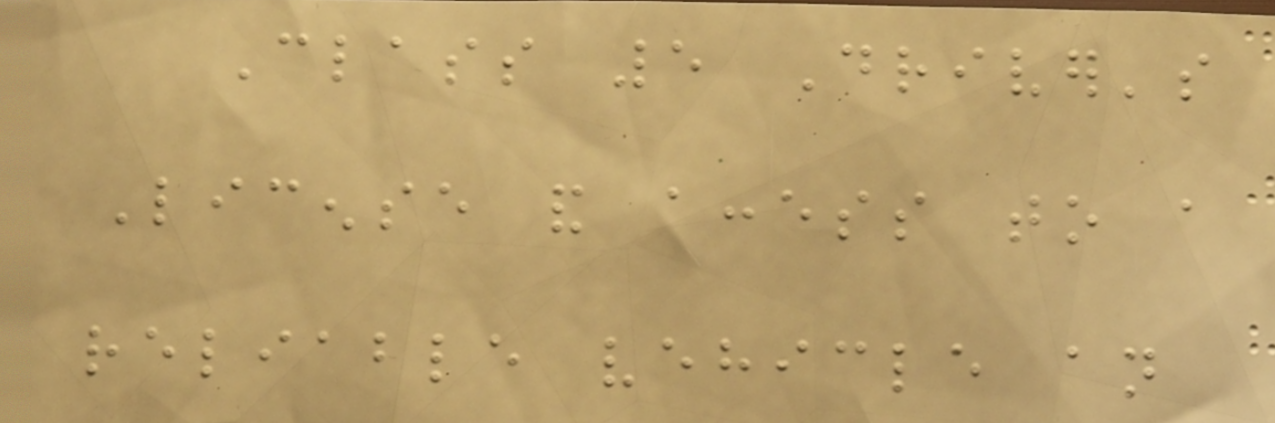Class 5 Driver's
License and access to a
reliable vehicle an
